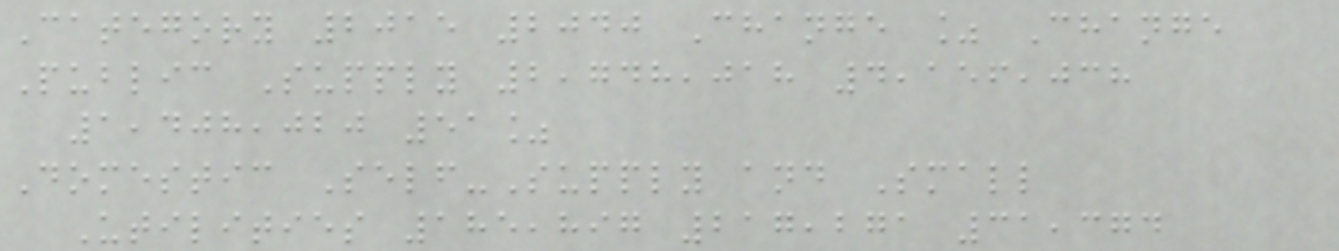Category 2015 2040 Change % Change
Public Supply 2,748,018 4,156,038
1,408,020 51%
Domestic Self-Supply and Small
Utilities 185,897 217,271 31,374
